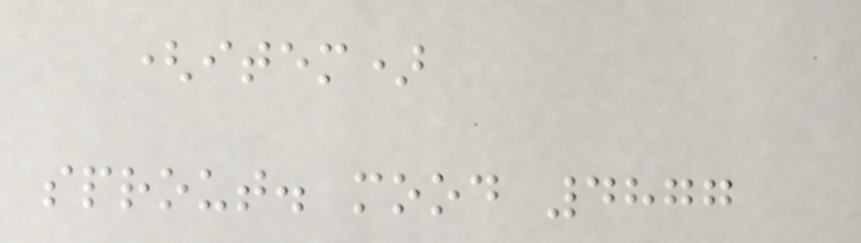(item)
sprout. mood 4877
